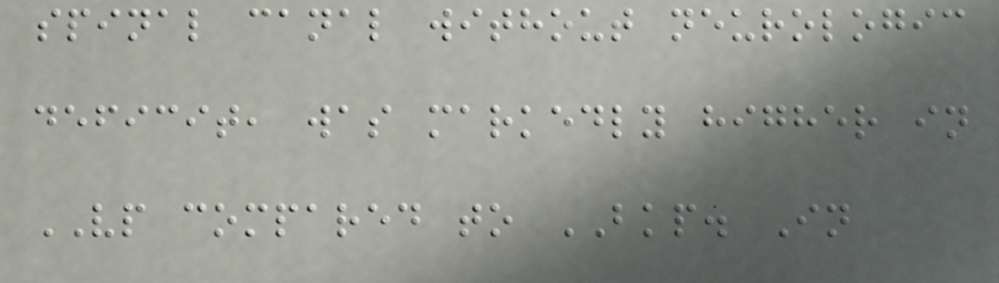spinal canal without neurologic
deficit, was markedly higher in
VP compared to BKP. In
